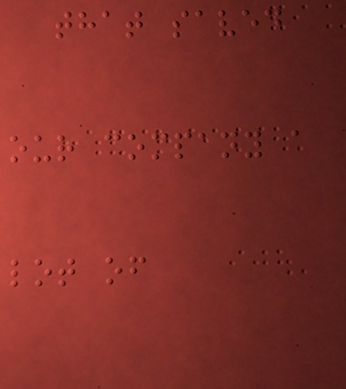that saved
our company a
lot of
